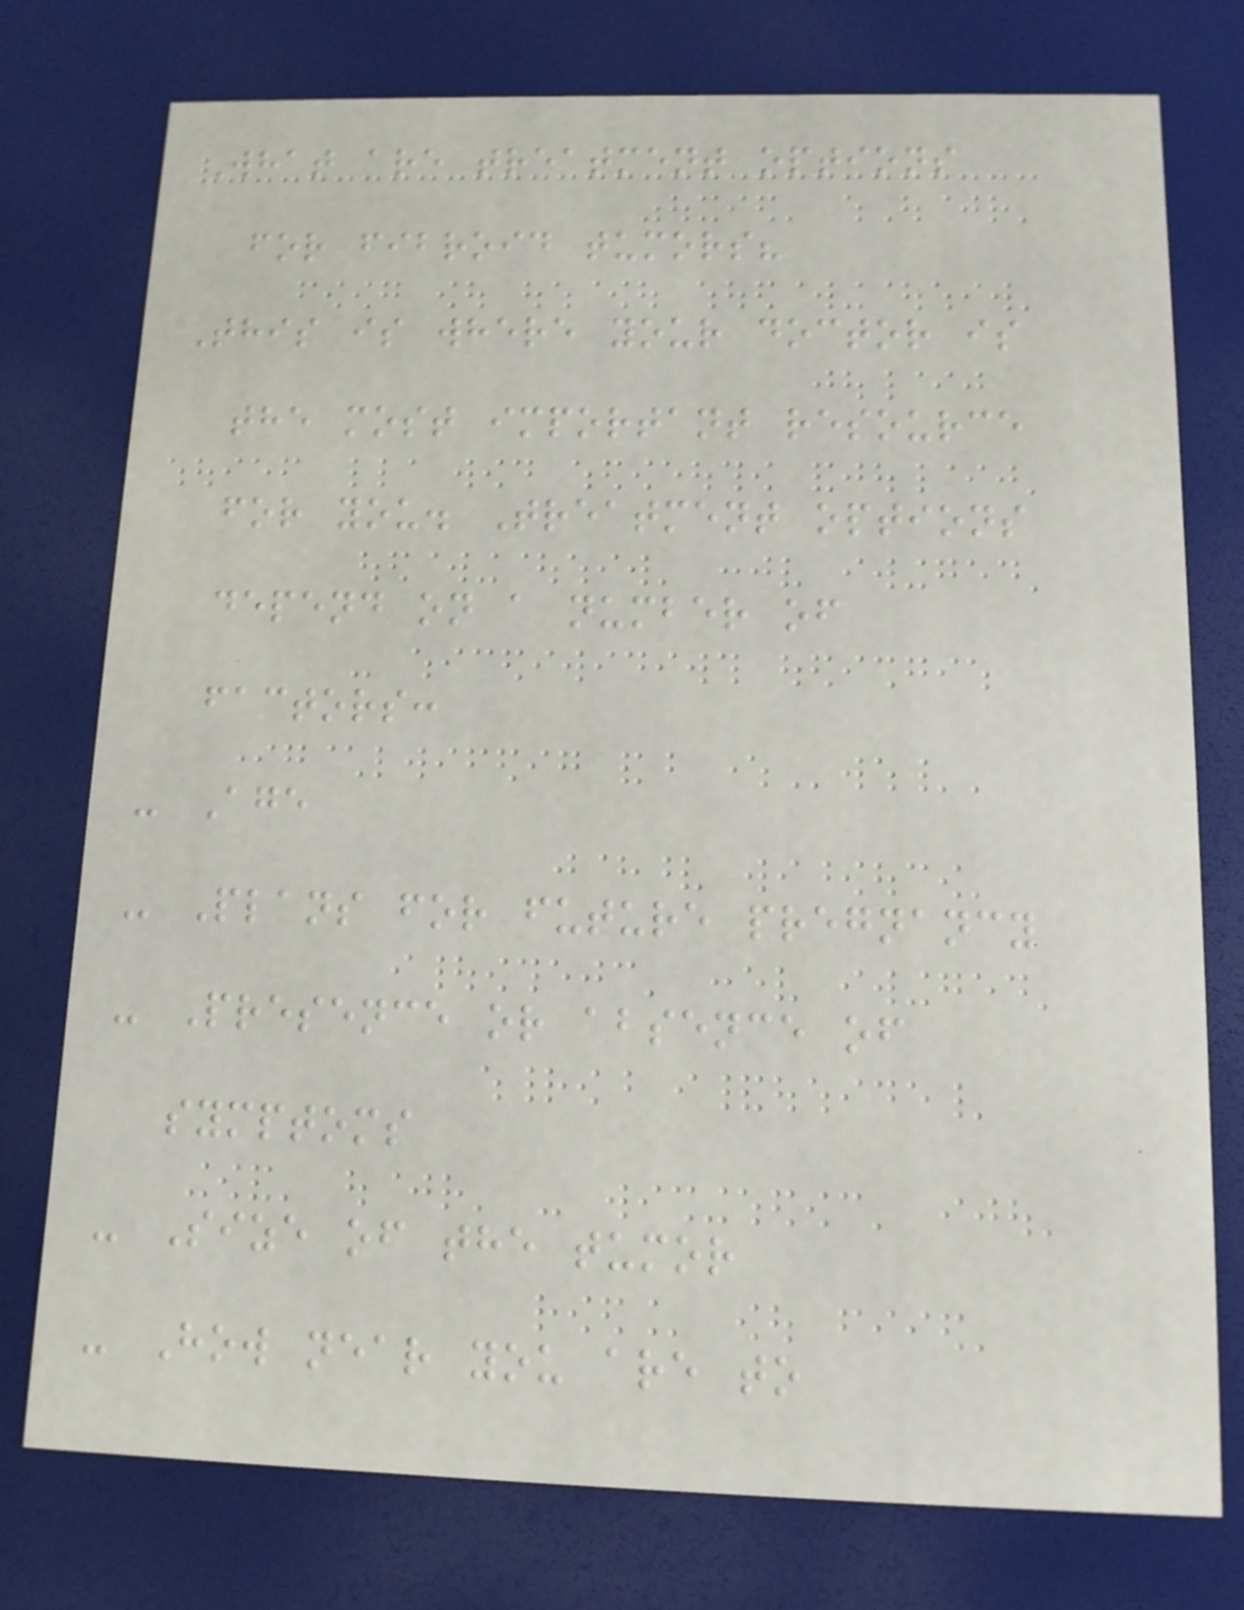What are treatment options
for fibroid tumors?
This is where your doctor is
the most important resource
for you. Treatment options
depend on a number of
factors:
- Age
- Plans for future pregnancy
- Presence or absence of
symptoms
- Size of the tumor
- How near you are to
